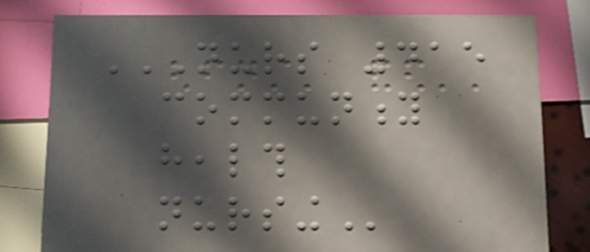NURS 415
COMMUNITY
HEALTH
NURSING
